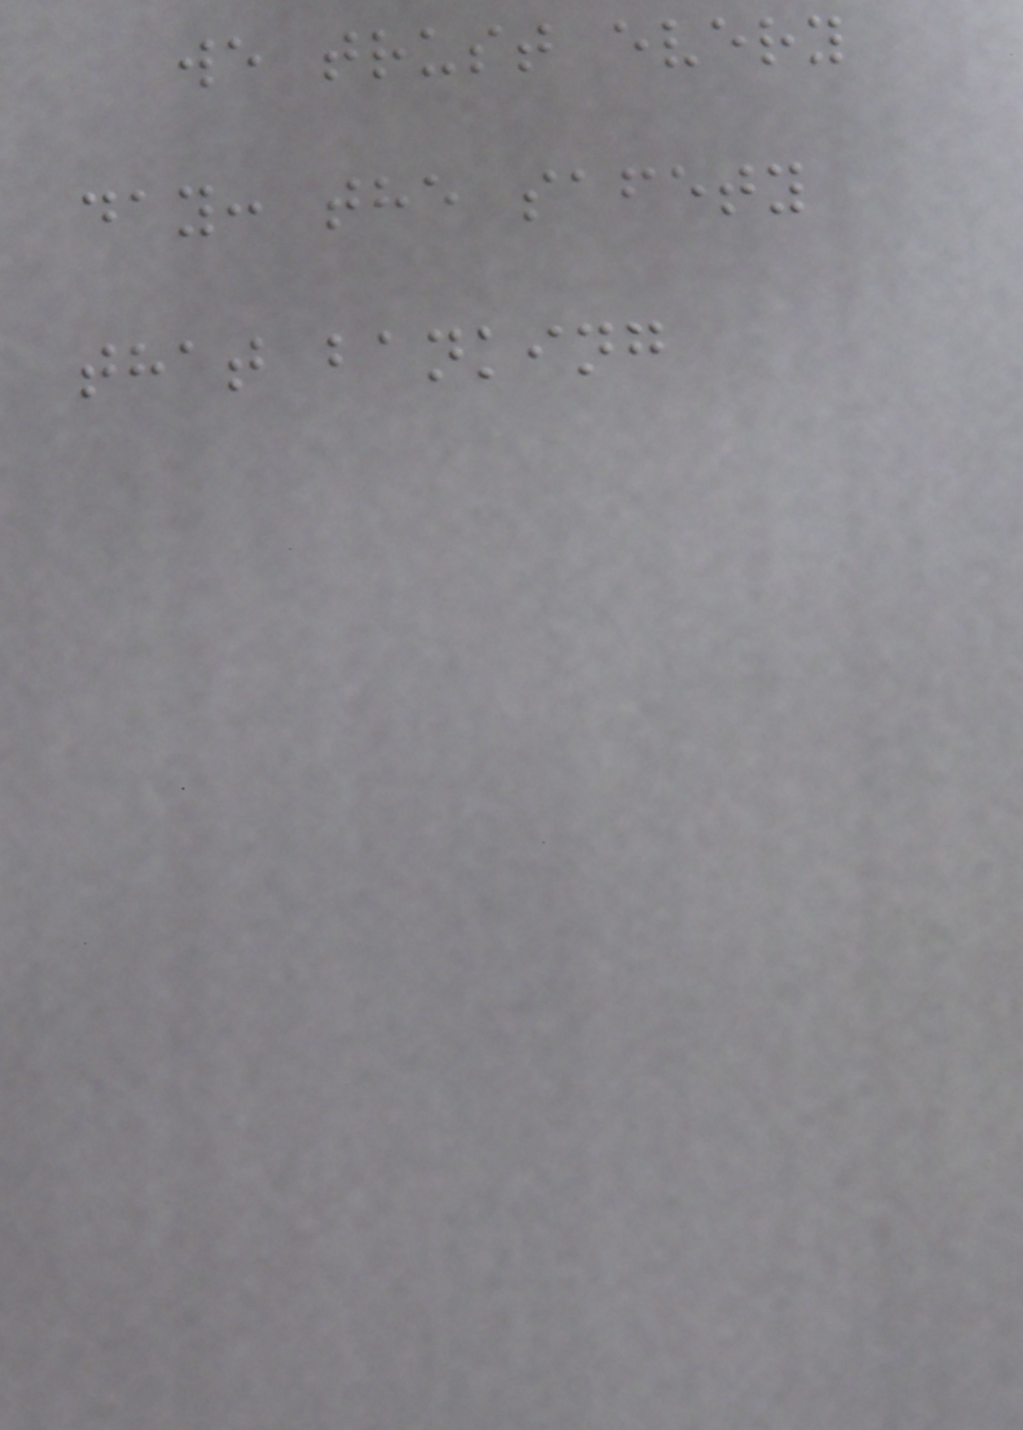we trust every
day: the safety
that banking
